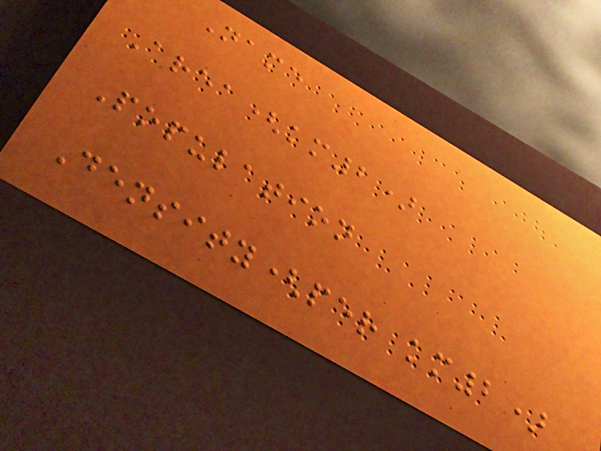Name
Area(km2)
Population
Density(per km2)
